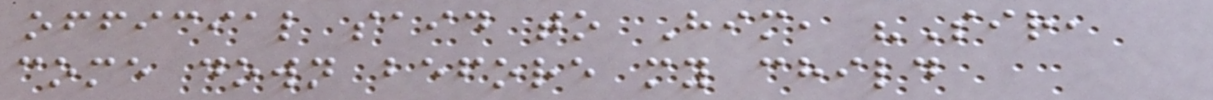official said to Him, "Sir,
come down before my child
